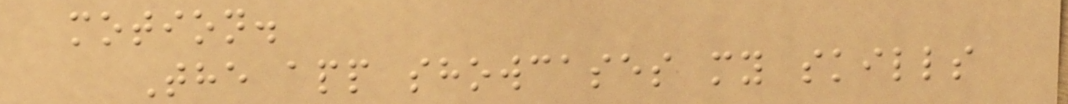motion.
The app showcases my skills
